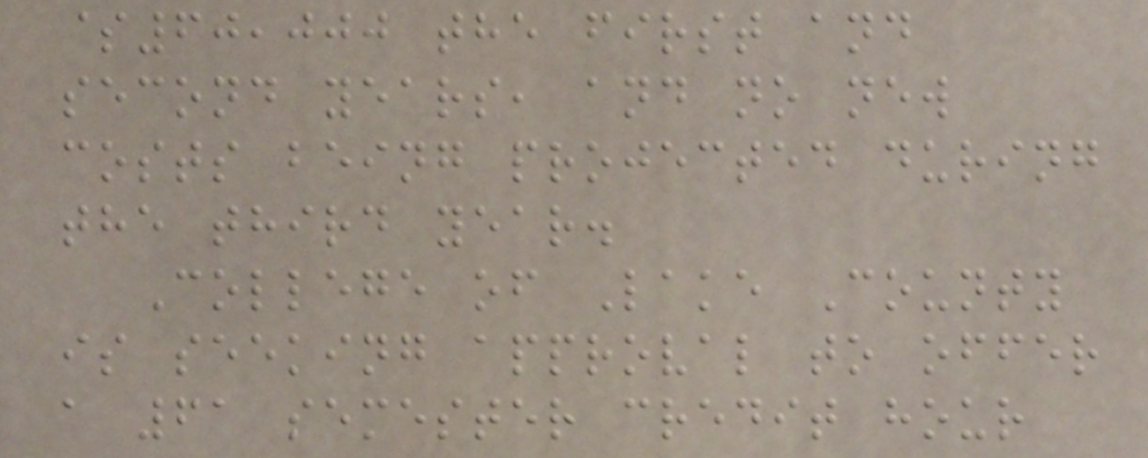$60,000 the first and
second years, and no new
costs being projected during
the third year.
College of Lake County
is seeking approval to offer
a 61 semester credit hour
